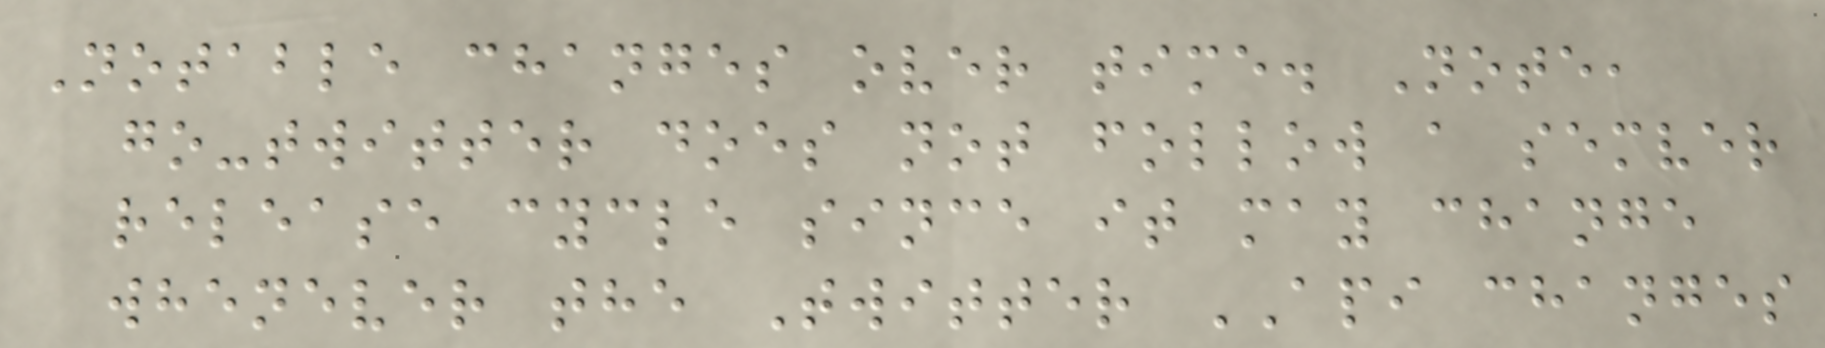Notable changes over time. Note,
go-twitter does not follow a semver
release cycle since it may change
whenever the Twitter API changes
